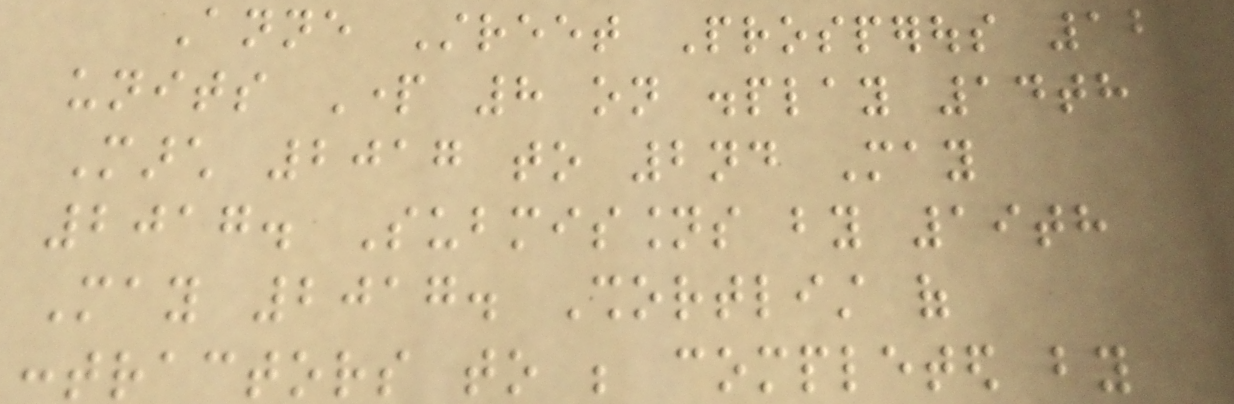Anne Street Prosperous 12
units Part 8 on display 14th
March 2017 to 2nd May
2017. Submissions by 19th
May 2017. Shortlist of
contractors to be completed by
